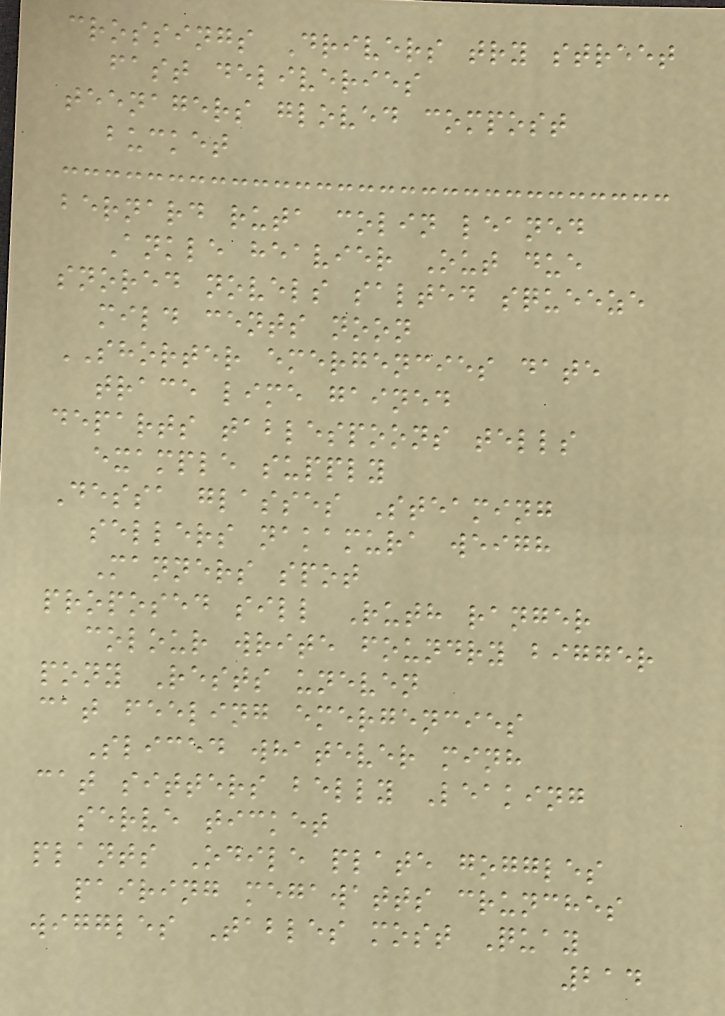crossings Drivers try street
fast deliveries
teenagers gloved compost
bucket
bernard ruta colin leaned
Ankle heavier Out due
snored novels salted squeeze
mild cents noon
SHORTER emergencies date
trace lime gained
departs tablespoons tells
example supply
Dessa glasses Steaming
sellers nakamura weigh
Manners spot
proposed sill Ruth ranger
colour write foundry bigger
pony Rests uneven
cat feeling emergencies
Sliced whatever minh
cat sitters belly Leaking
serve ticket
plants Odile plate goggles
pairing megawatts crunches
wiggles Tables most Quay
214
